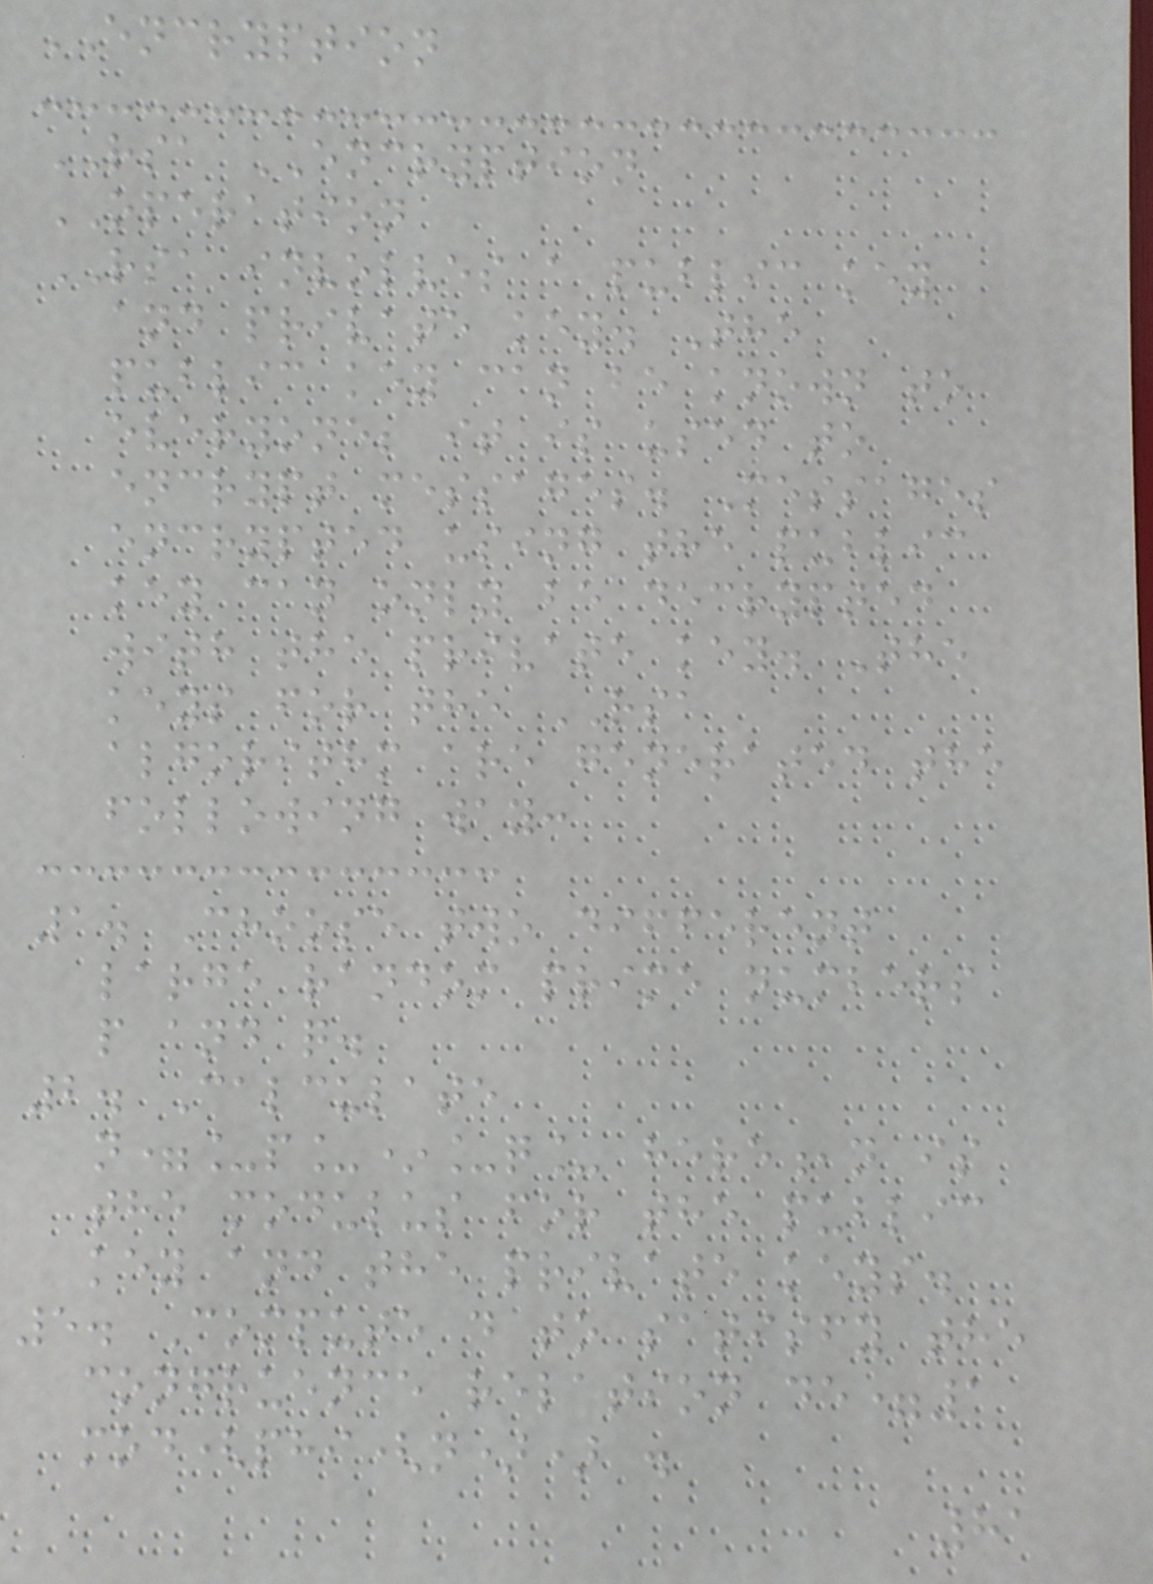ENCRYPTION
RSA ENCRYPTION
OPERATION
RSA involves a public key
and private key. The
public key can be known to
everyone; it is used to
encrypt messages. Messages
encrypted using the public
key can only be decrypted
with the private key. The
keys for the RSA
algorithm are generated the
following way:
1. Choose two different
large random prime numbers
p and q.
2. Calculate
n=_p_*_q_ here,n is
the modulus for the public
key and the private keys.
5. Compute d to satisfy the
congruence relation de=1
mod(phi(n)) .
81
